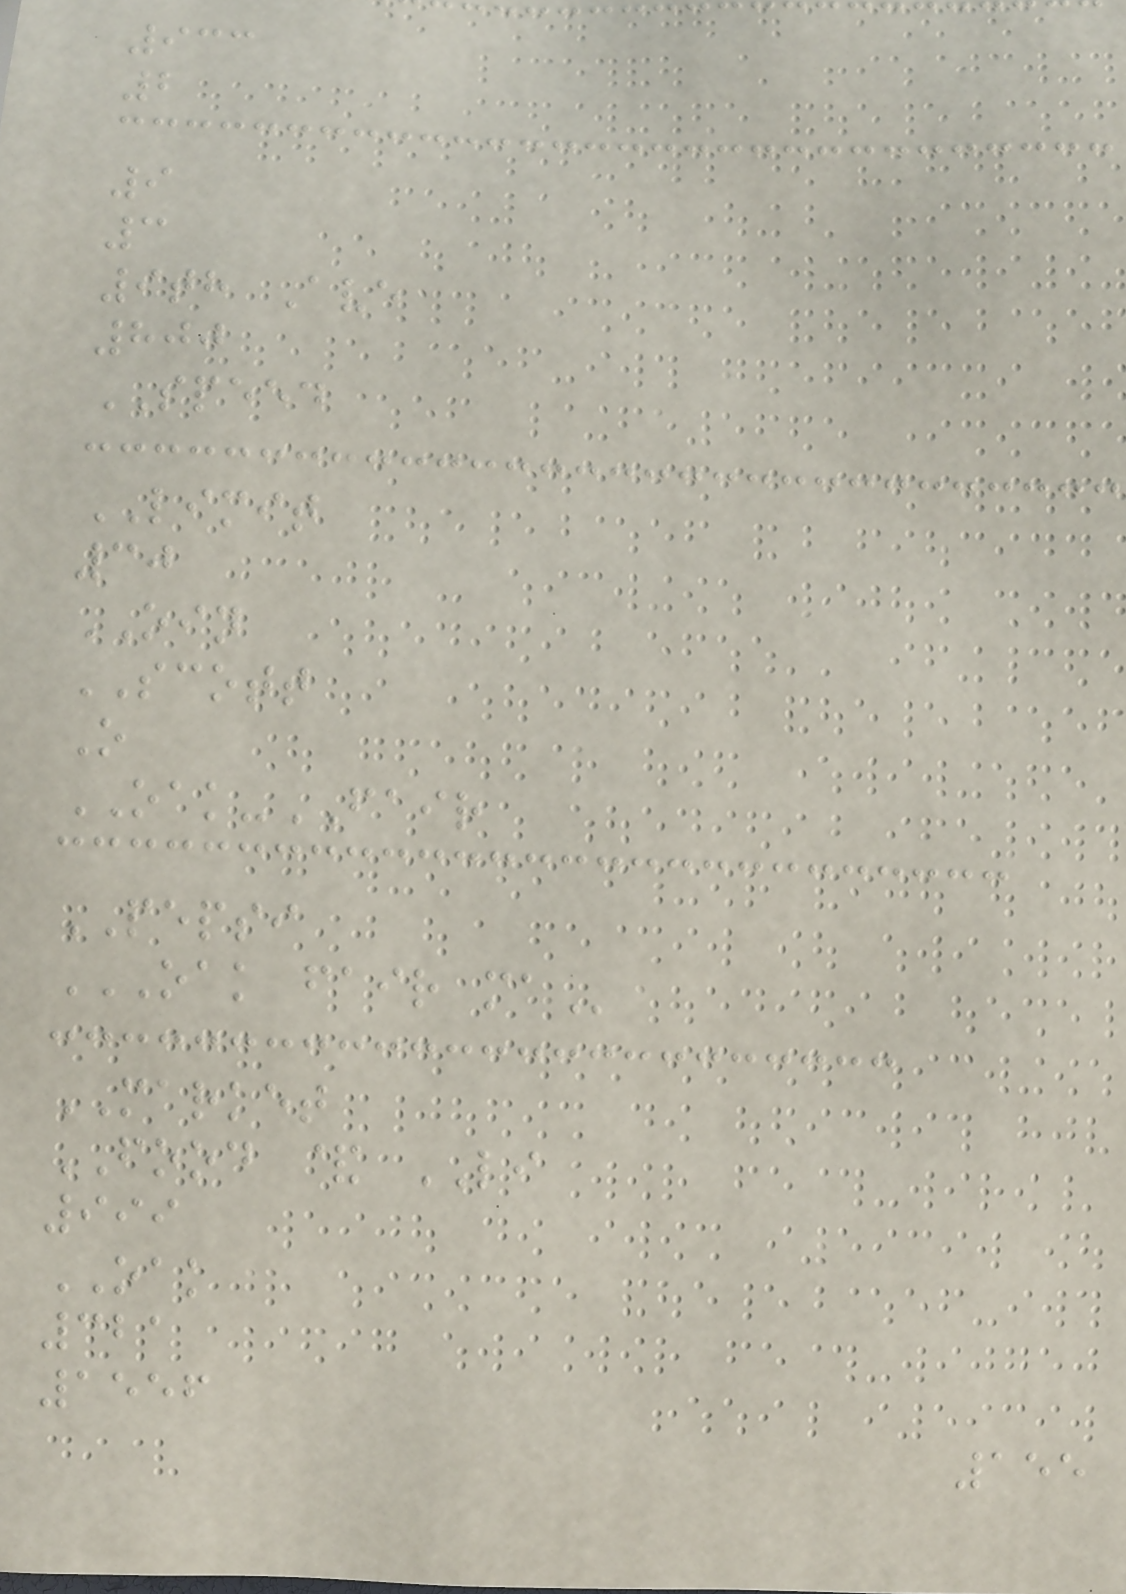933
2
9
3
9th Ave
800
SPEED
LIMIT
30
OIN
SCOTT
O
OAK-FAIR
PEPSI
OAK FAIR MA
MARKET
FOOD & LI
999
OAK
321
1556
155
